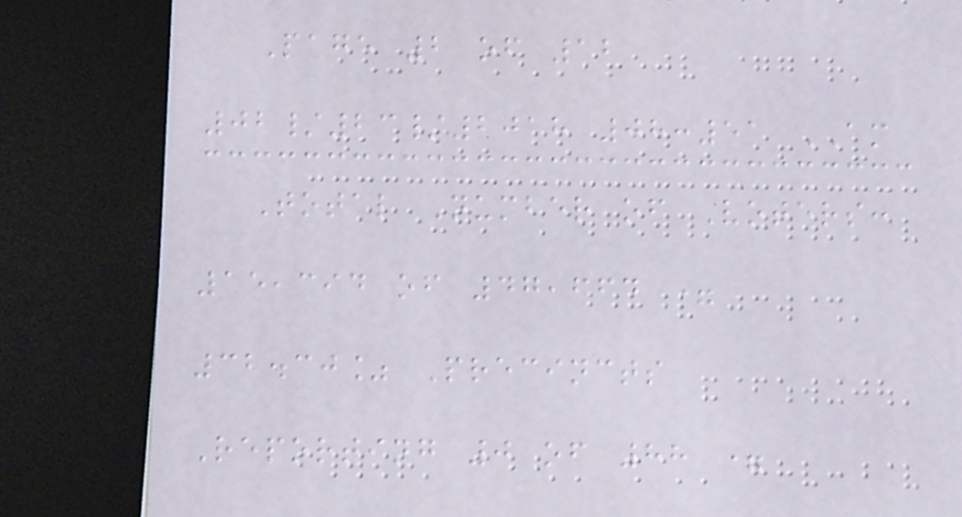Page 2 of 12
02/23/2018 08:51 AM
Total Number of Voters:
15,394 of 47,664 =
32.30% Precincts
Reporting 0 of 88 =
